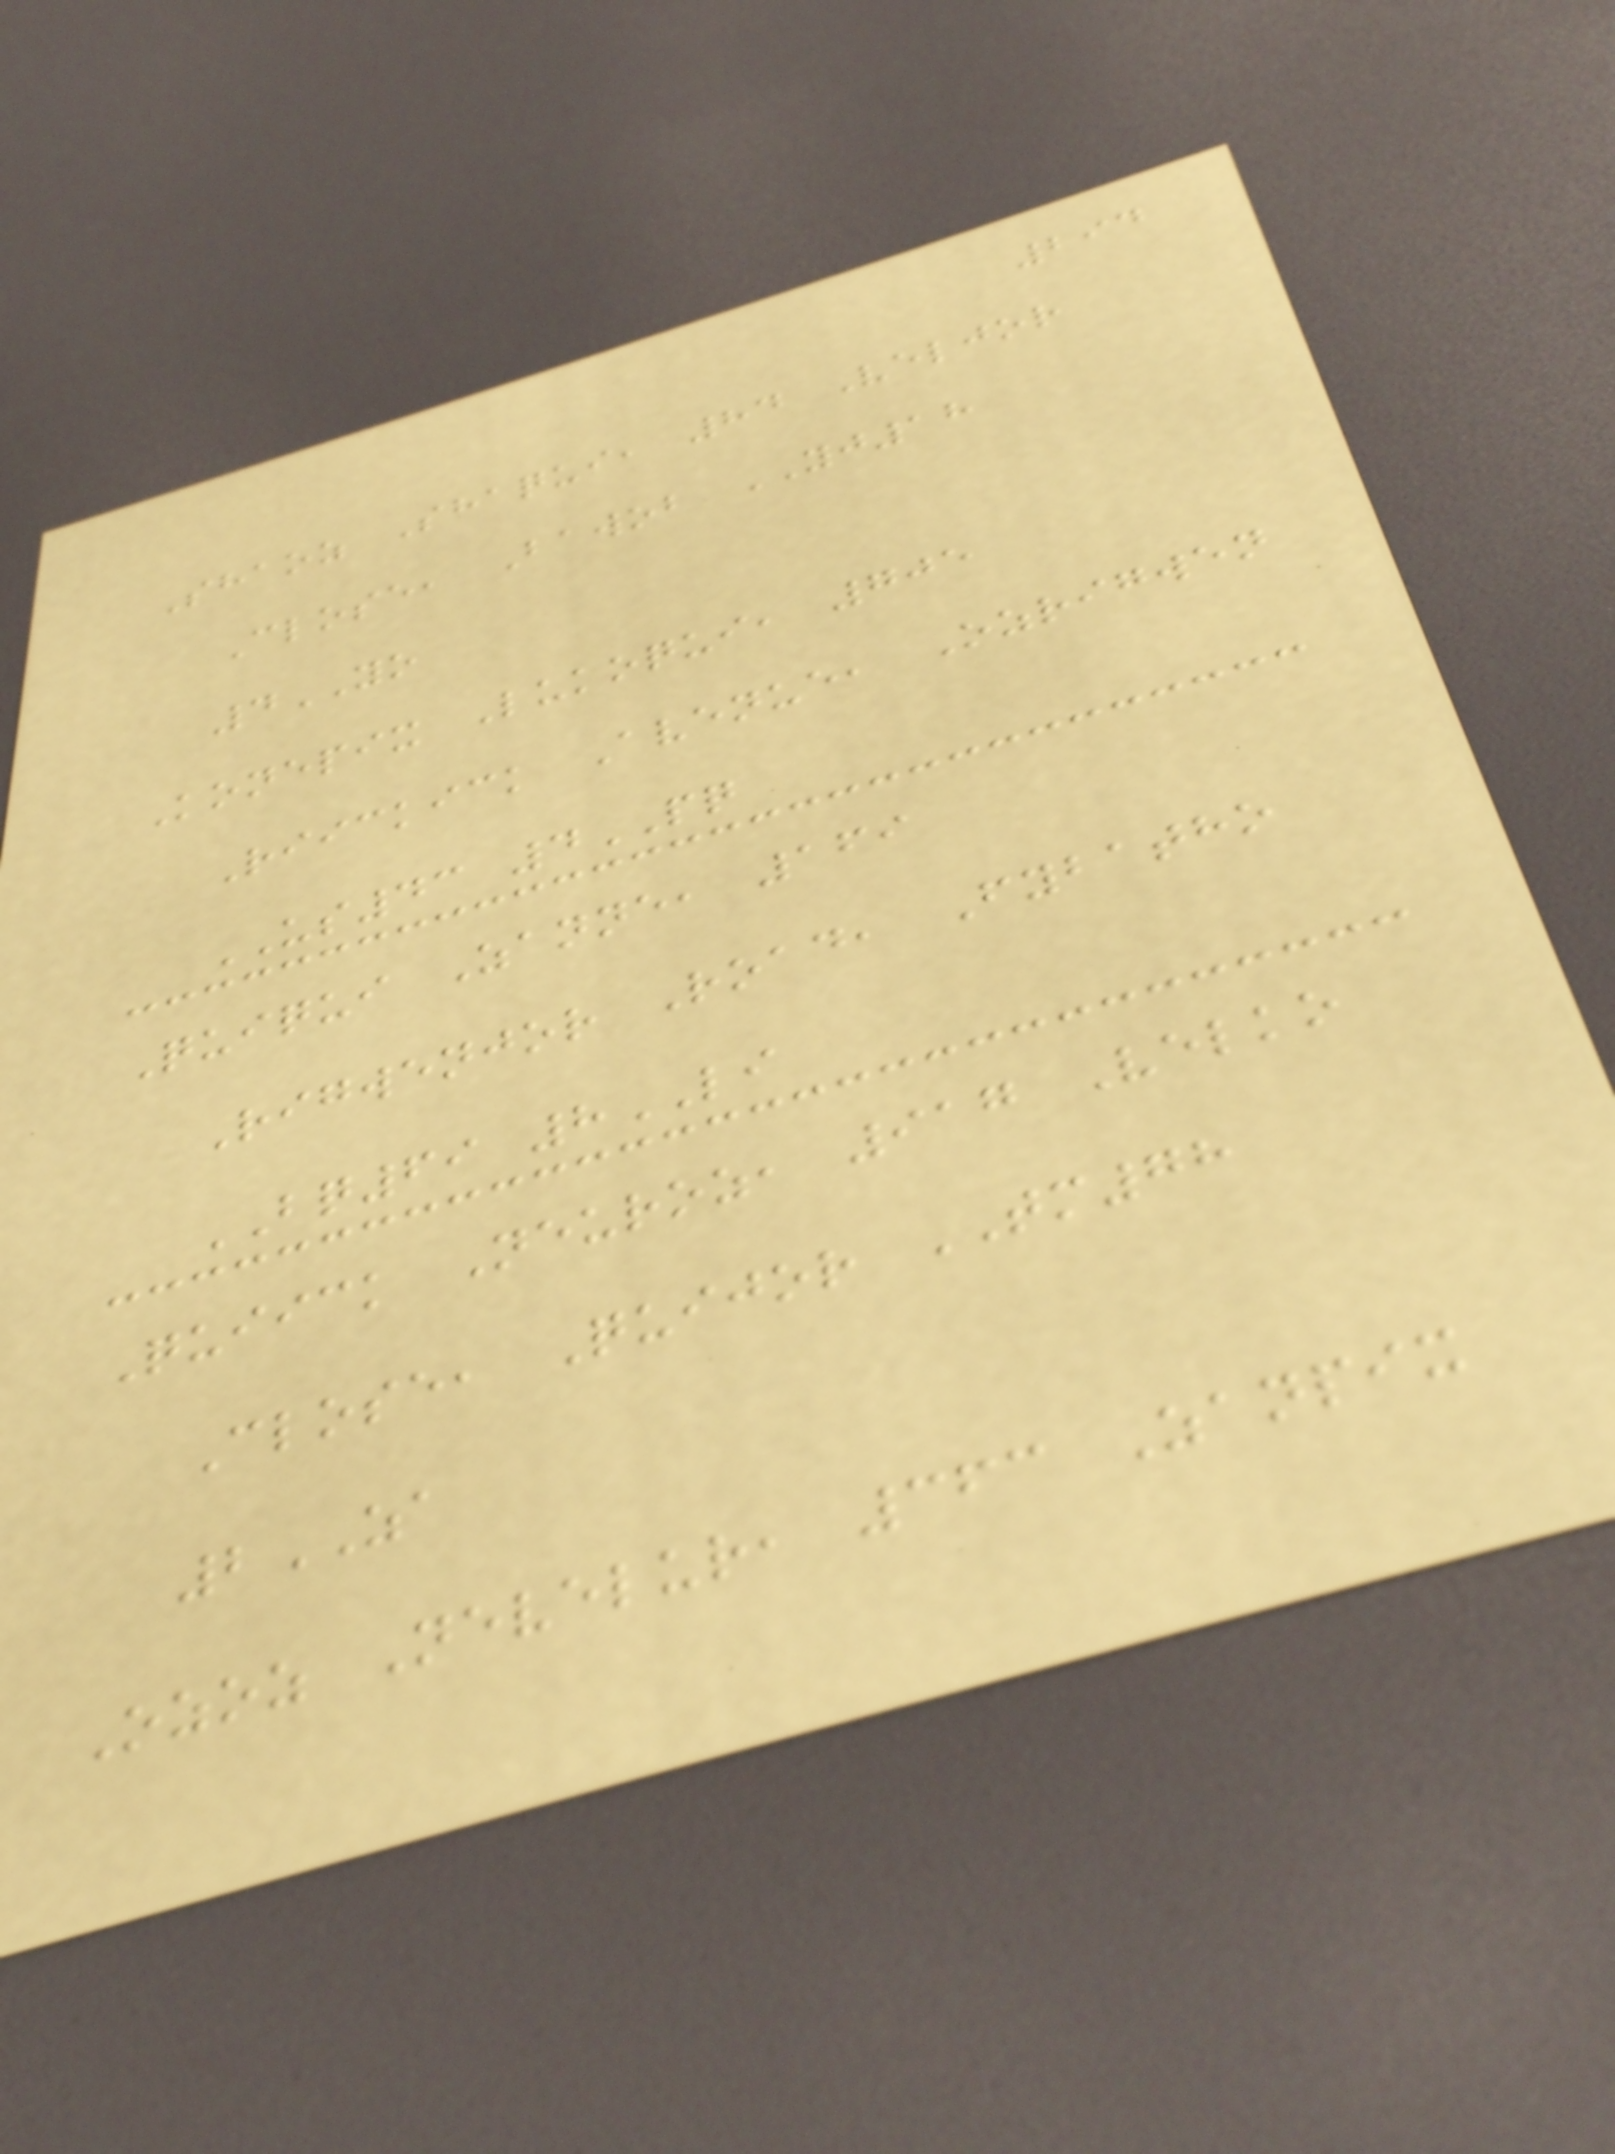294
Shaoz Shaqui, 84 Veljor
Close, Bawob YJ18
4YO
Konepix Lukoqui, 705
Riickick Avenue, Ozrigwen
US43 4PQ
Quiqui Zanne, 169
Rigwenjor Road, Fybatho
BQ69 8LI
Quiick Neuroz, 917 Velko
Close, Quijor TM78
2ZA
Ozoz Nevelur, 363 Zanpix
